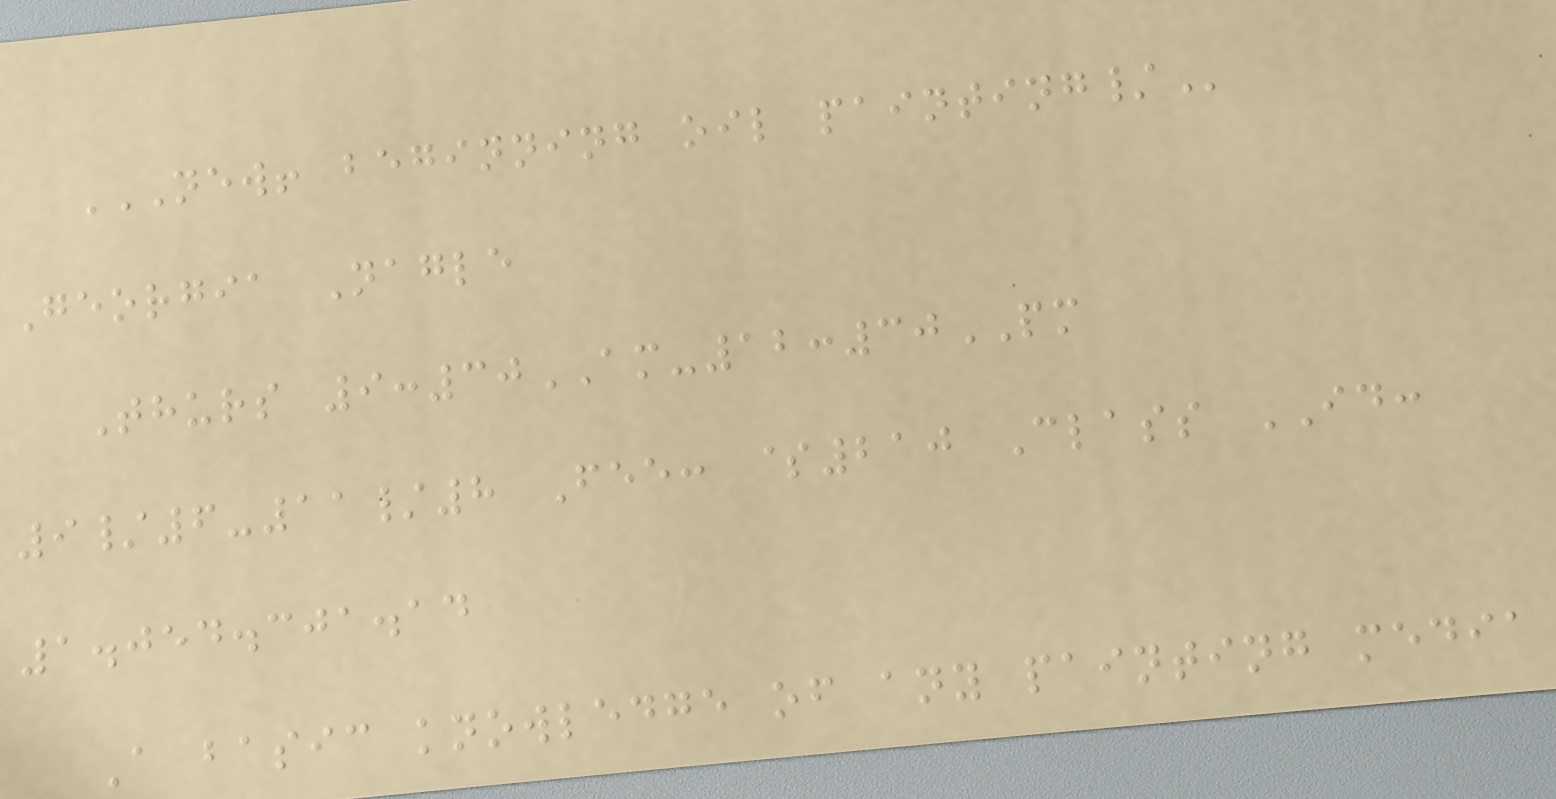NEW! BEGINNING OIL PAINTING/
Georgia Nagle
Thurs 9:30AM-12:30PM
9/6-11/8 Fee: $210 Class ID:
1.054.301.14
A basic knowledge of any painting media
